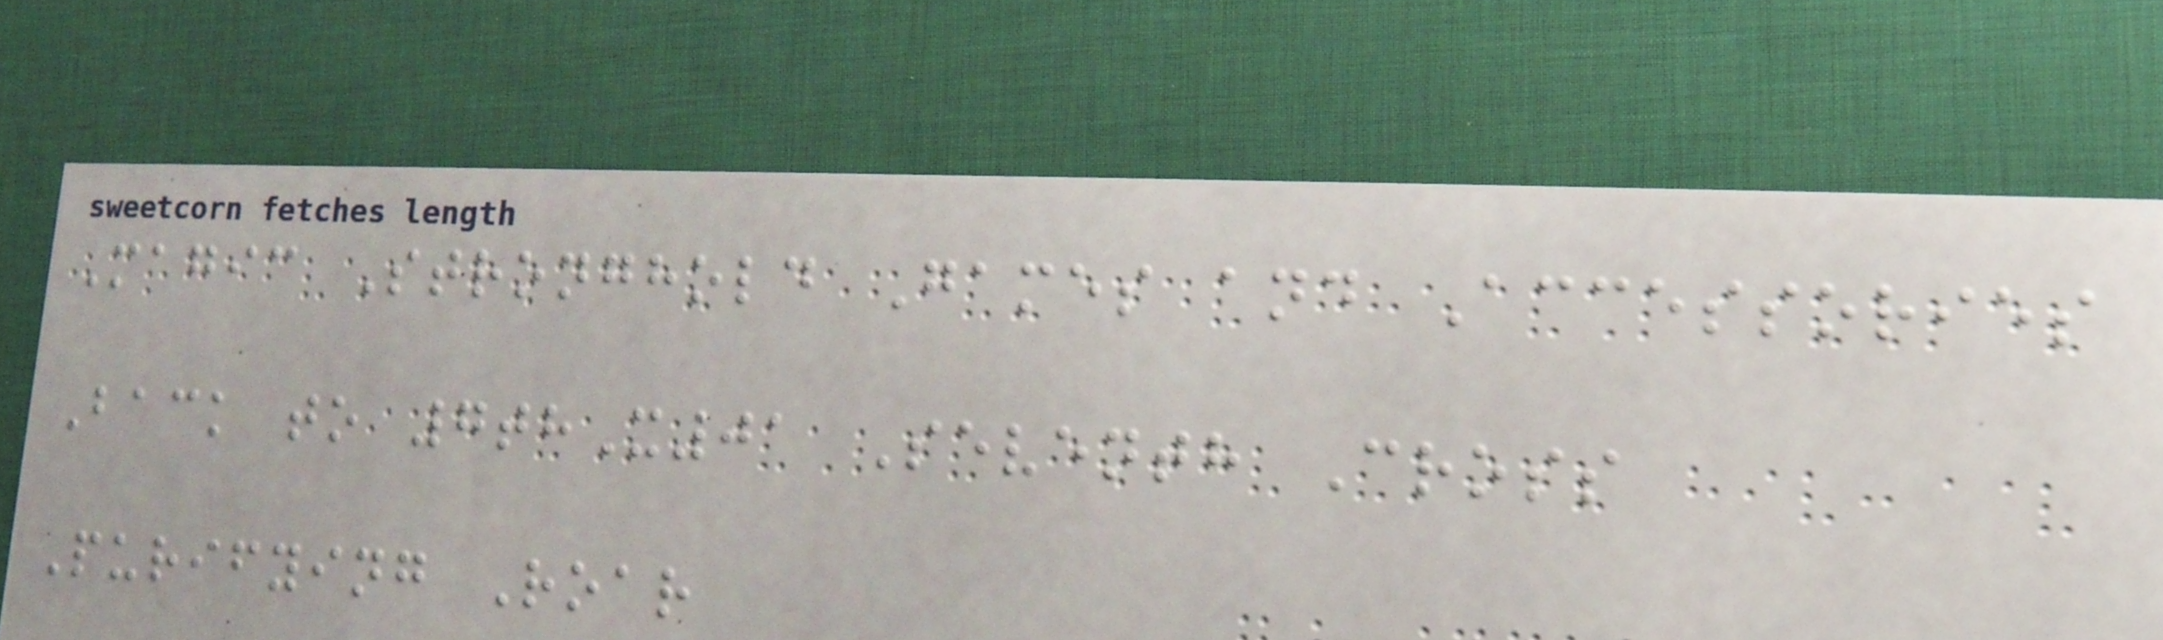Magic Stronghold Games and Accessories
Back to 7thX01 Seventh Cross
Purifying Roar
